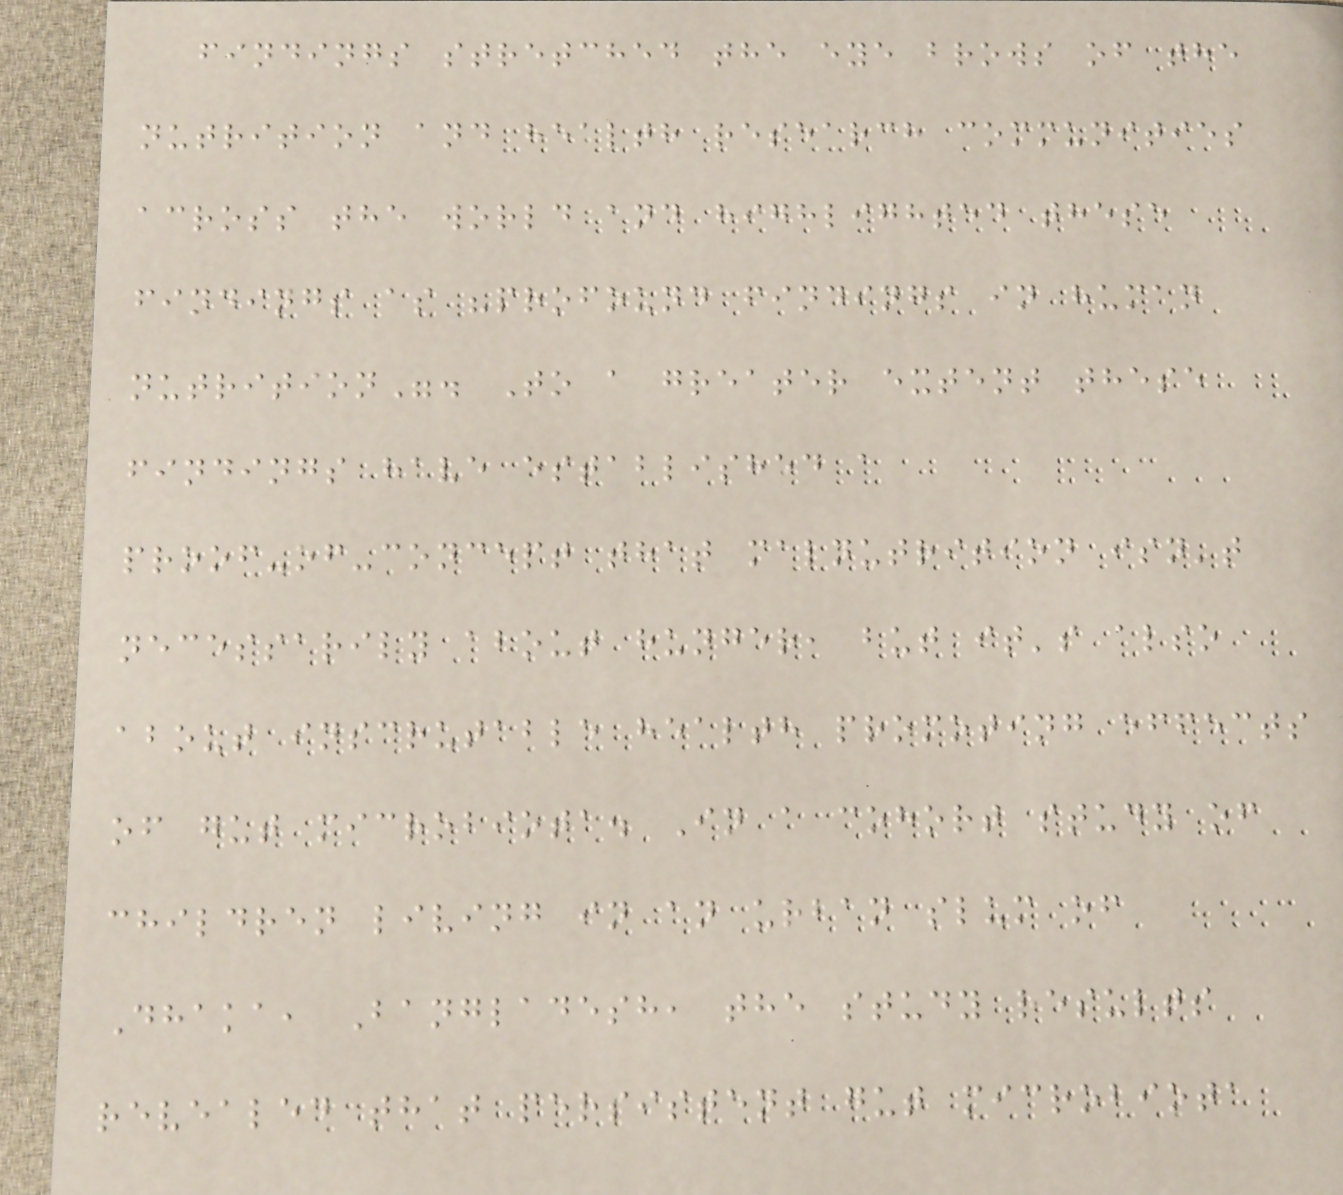findings stretched the eye brows of the
nutrition and health research communities
across the world and highlighted these
findings as "profound findings in human
nutrition". To a greater extent these
findings have established a
proof-of-concept that malnutrition isn't
necessarily about hunger, but it's also
about inscrutable health promoting effects
of gut microbiota. In a cohort study of
children living in an urban slum of
Dhaka, Bangladesh, the study results
revealed that persistent gut microbiota
